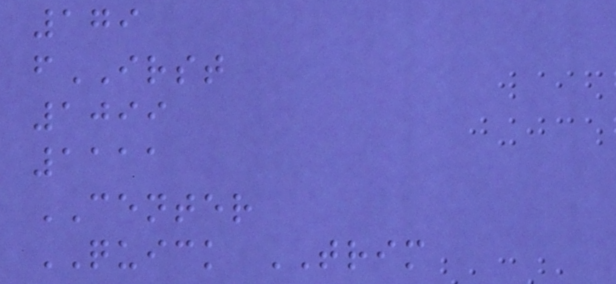179
fIRST
1099
1111
CENTER
QUICK TRIM
